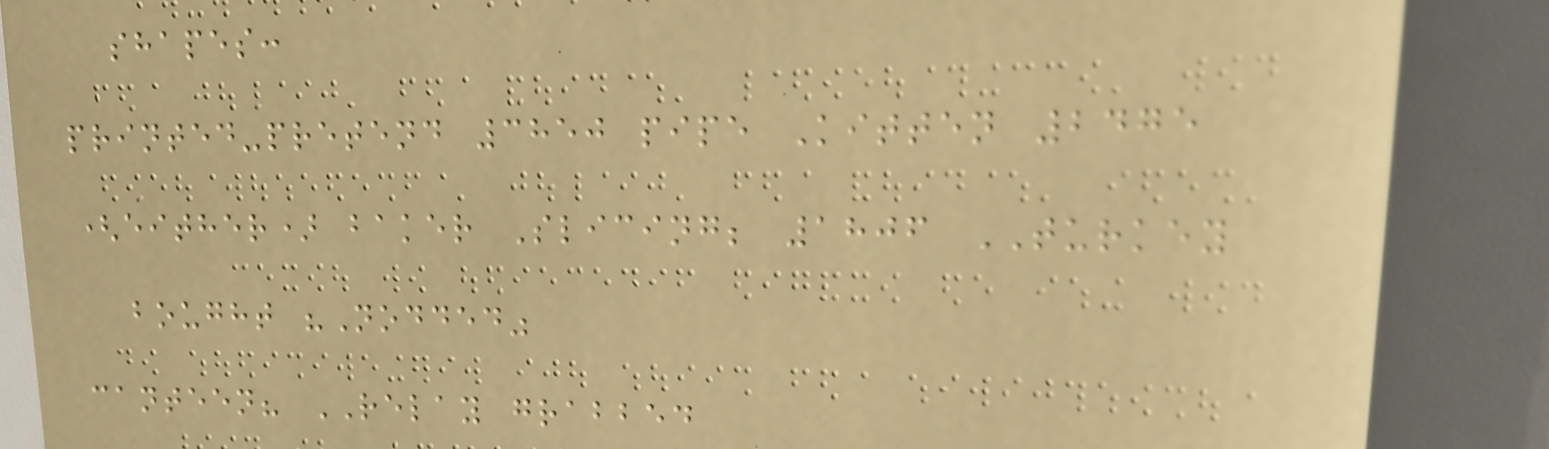shapes:
printed-pretend 3850 pipe Kitten 2475
(either) baker Slicing; 1806 TURKEY
bought "Nodded"
canteen? RELAY grabbed
